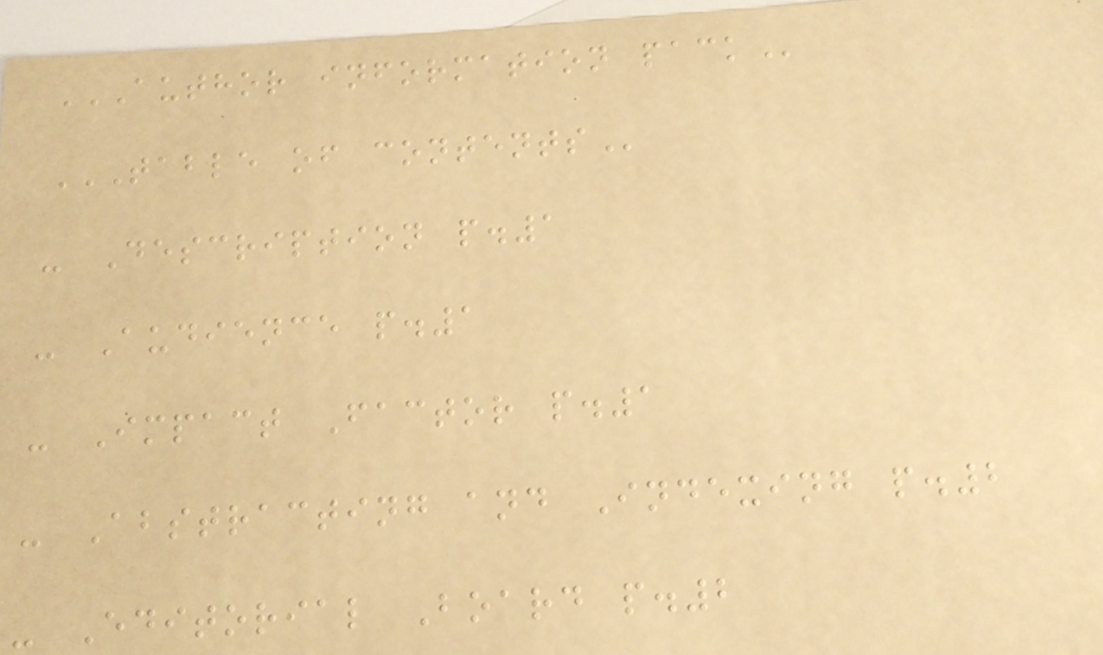AUTHOR INFORMATION PACK
TABLE OF CONTENTS
- Description p.1
- Audience p.1
- Impact Factor p.1
- Abstracting and Indexing p.2
- Editorial Board p.2
